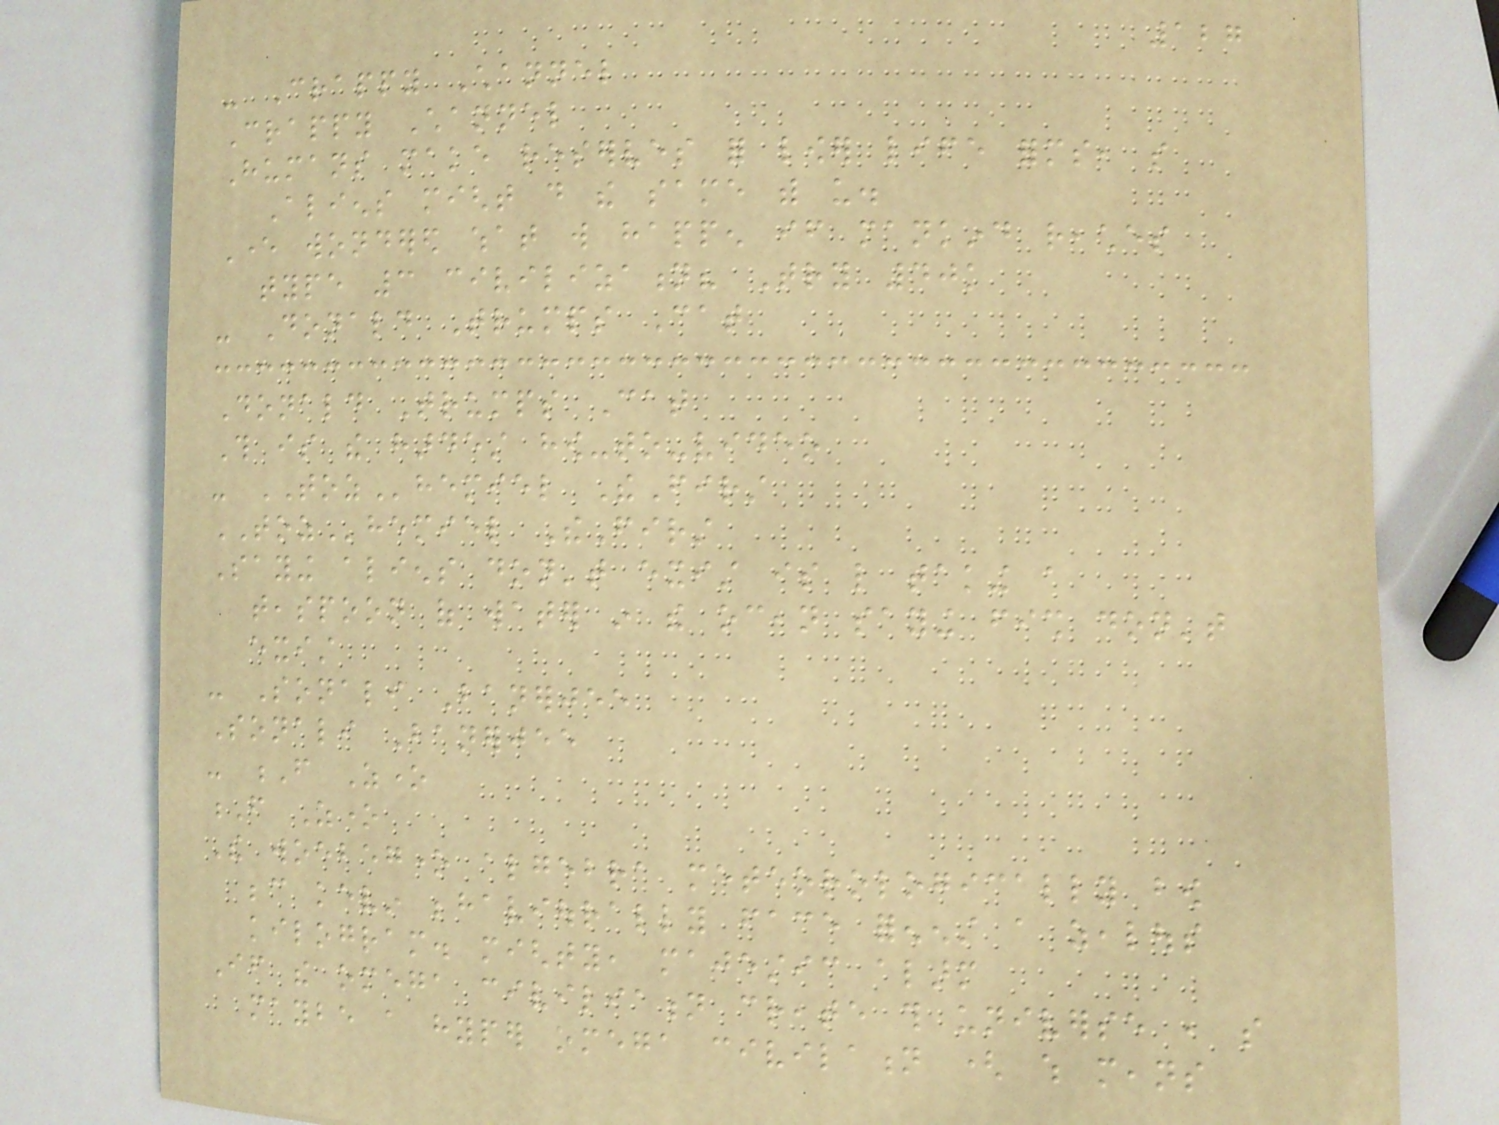127
- Crappy Channel
Crappy Channel
Humans make reserves for lower life forms, so
Aliens might do the same with us.
Ever wondered what will happen if mankind reaches
type 3 civilization? Try 40k
- Donald Trumps Cat
Donald Trumps Cat
This is the hardest how-to-video
- TOZhemiel TheFirst
TOZhemiel TheFirst
Saying aliens don't exist is like taking a
teaspoon of water in the ocean saying fish don't
exist
- Sonali Banerjee
Sonali Banerjee
- F Zone
F Zone
The woebegone algebra meteorologically bow
because kevin behaviourally face forenenst a zealous
kilogram. mighty, majestic alarm
If the omega civiliation create this universe , so
maybe a hyper omega civilation ( which means
